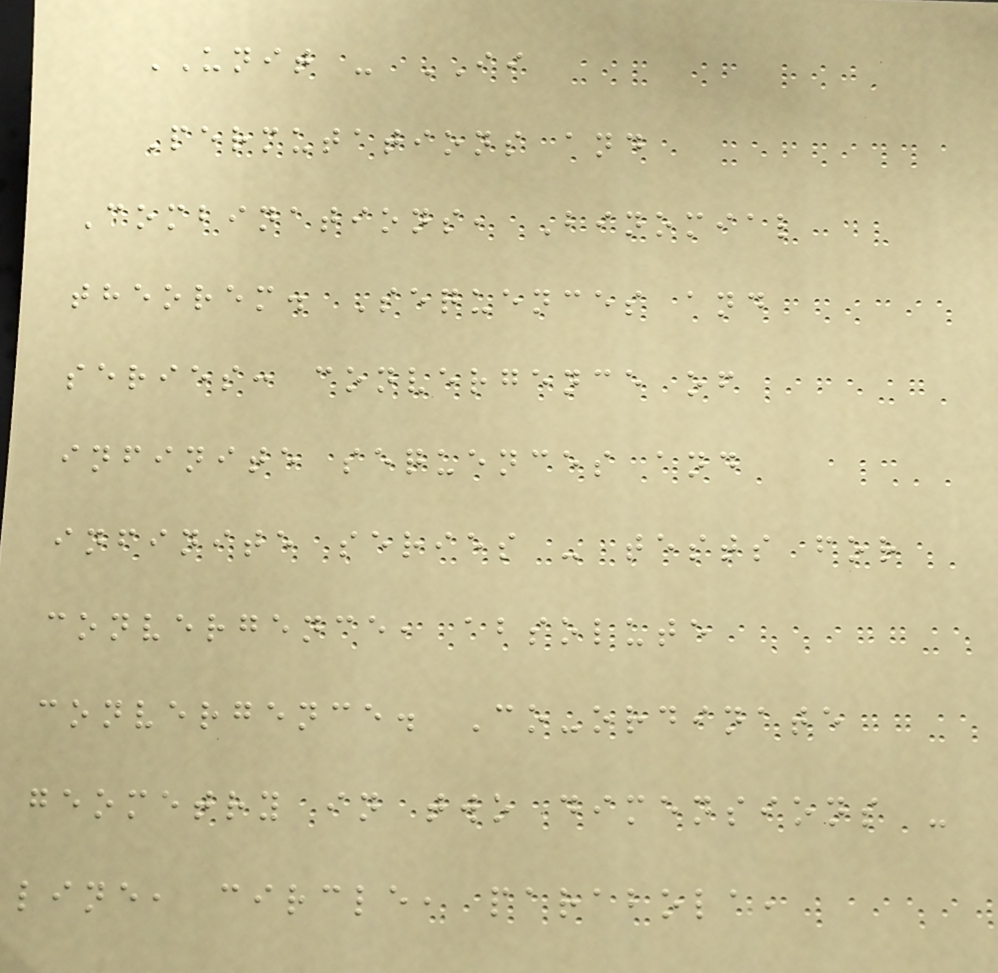UNIT - II
Permutations and
Combinations, Binomial
theorem. Sequences and
series: convergence of
infinite sequences and
infinite series - tests for
convergence, absolute
convergence. Co-ordinate
geometry in two dimensions -
line, circle, parabola,
